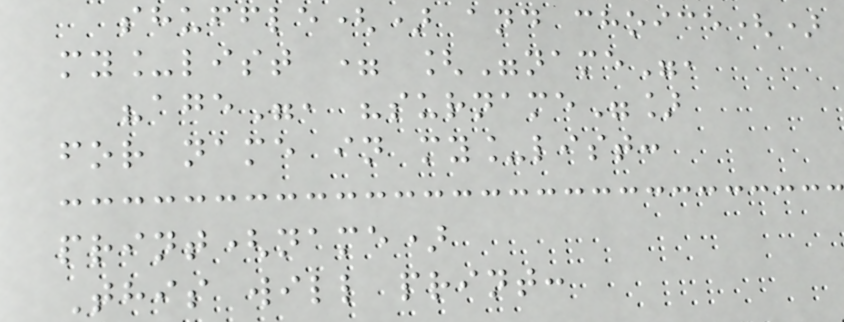shuffle() and choice()
my_list = ["name",
"age", "surname"]
for name in my_list:
print(name)
This will print:
